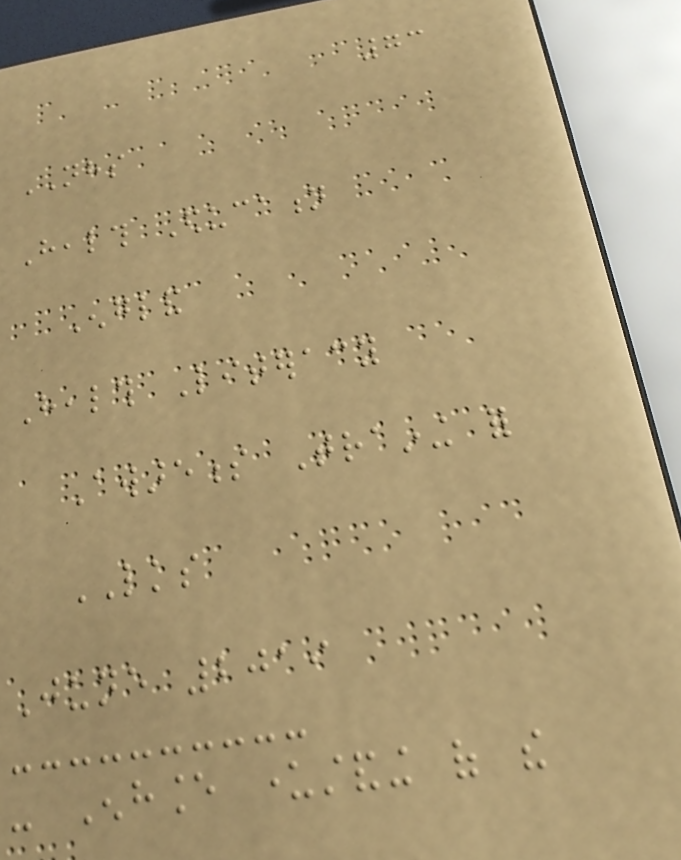73
NHS
Health Education
England
Health Literacy
Awareness Training for
LKS
June 2019
- Enhance understanding of the
